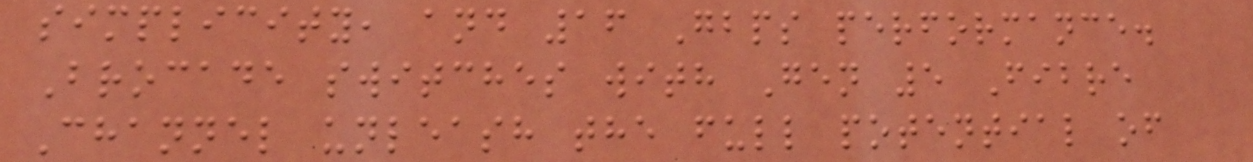simplicity, and 16 Gbps performance.
Brocade switches with Gen 5 Fibre
Channel unleash the full potential of
